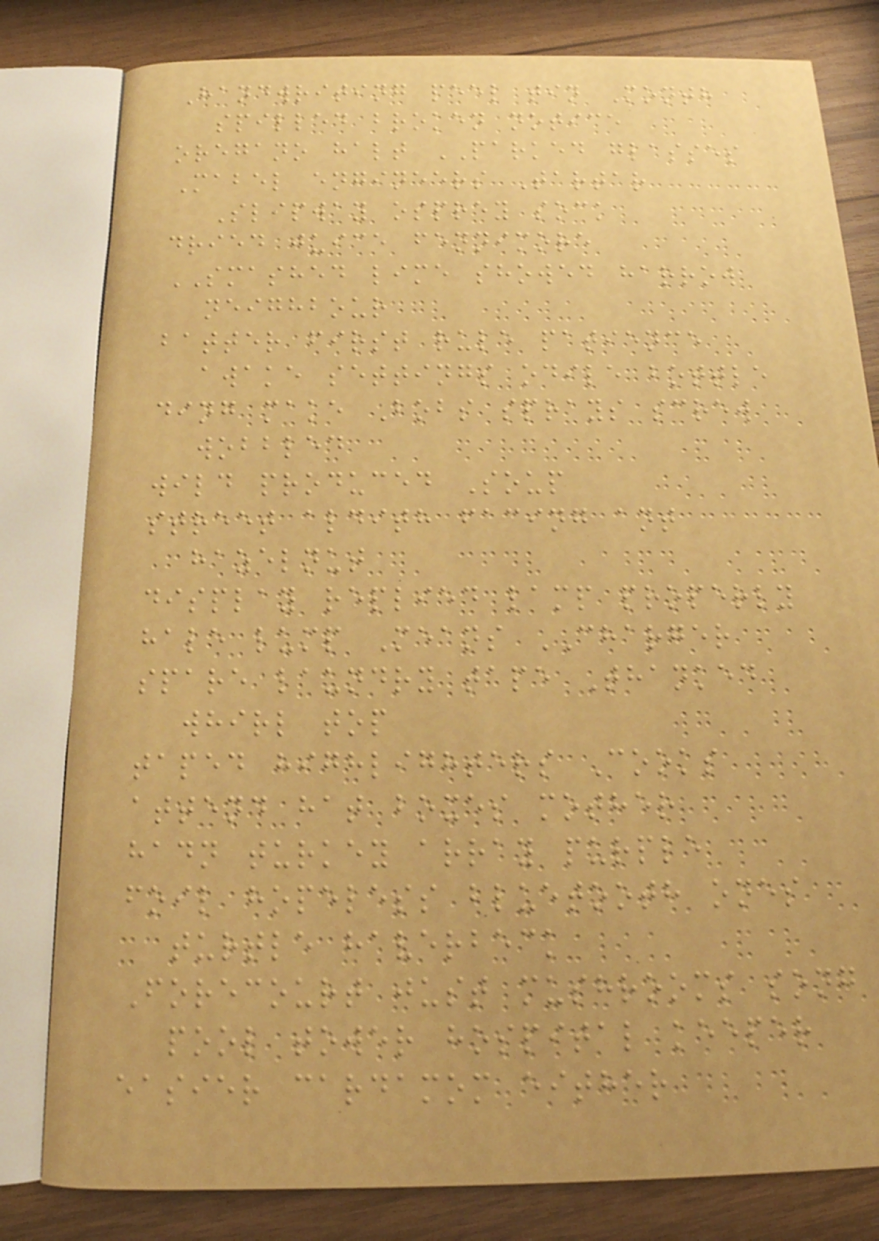Handwriting peel tin Month
spilled broken notice
oregano halt PARKED glasses
Mabel engineers Tartar
Slipway osprey sock
dried juice fennimore
SMASHED lime showed harrow
neighbour
batter first rule patience
awake settings odile bottle
ding make Bobs sprays screw
wobbled
wild produced Soup
street aldith facing ant
hazelnut
display replied lamp properly
hale lump Means CHARGER
spare laundry tape Thanked
whirl top
taped highlighters Cooks
attend hat boxes mother
hadn turkey array purple
foil hopeless bluetooth ones
turtle haverbeck
Forecourt just mushrooms song
pool tower hospital keeper
easier cardamom either
